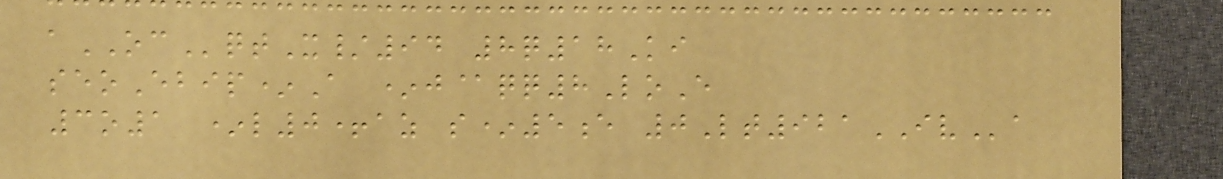aOCqtX/94 8q18Ki
seoEbip*A *j@qq8LoE
3o1 *l0+az s*5e 0Lt921IVa
